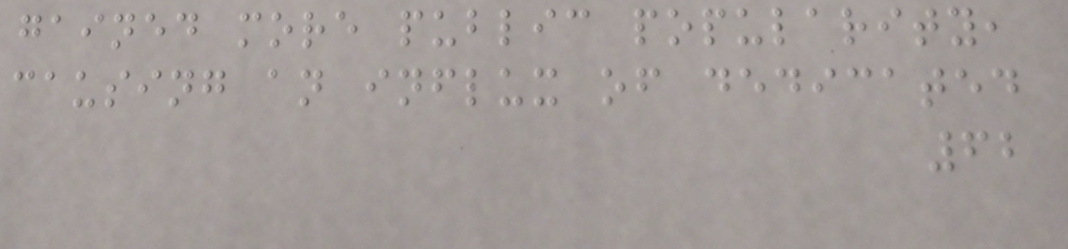gained more public popularity,
causing an influx of dedicated
62
